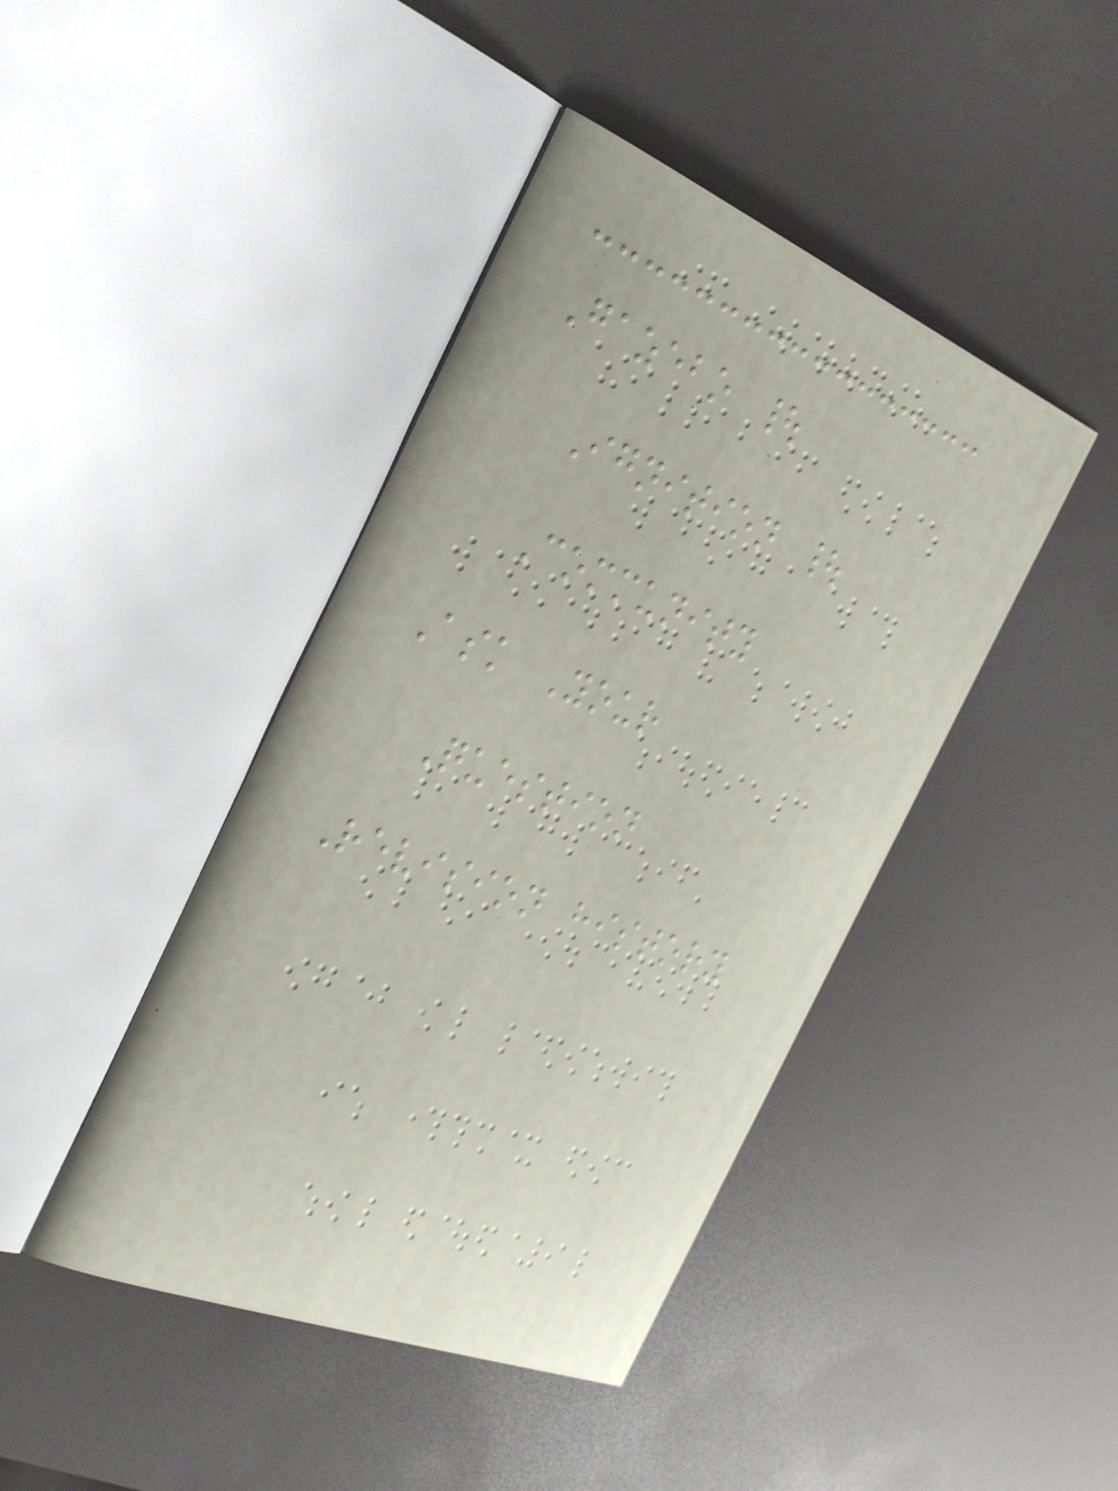Gazebo |
Ignition |
Community
Ask Your
Question
Revision history
